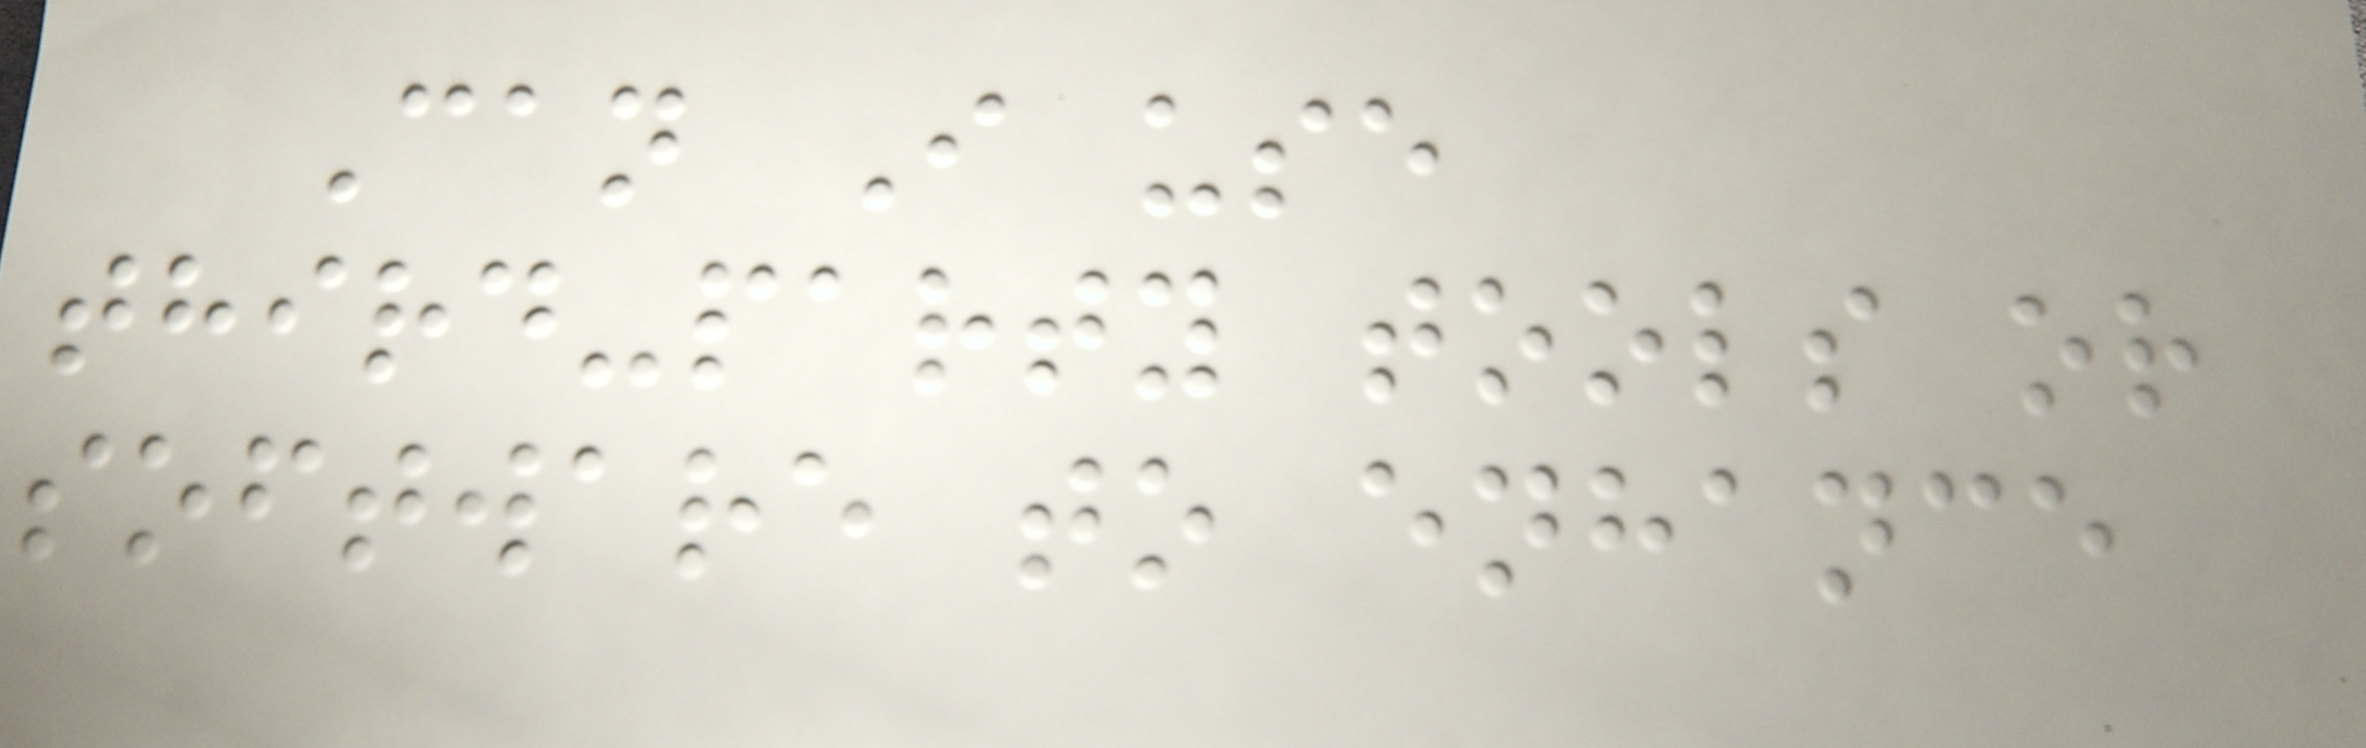Can I use
third-party tools or
software to enhance
